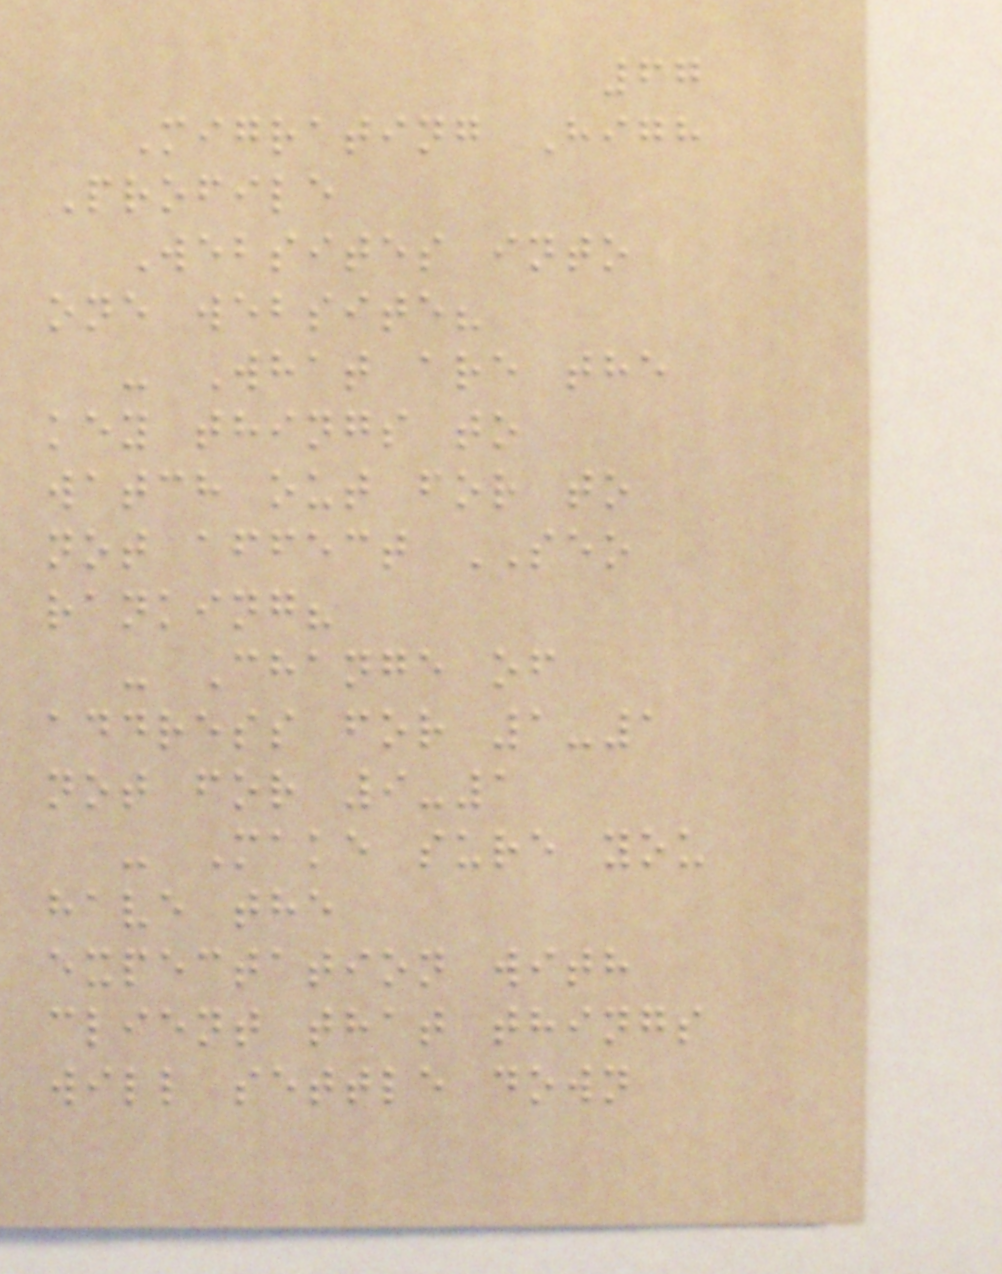67
Migrating High
Profile
Websites into
one website?
- What are the
key things to
watch out for to
not affect SEO
ranking?
- Change of
address for 1-1
not for 9-1
- Make sure you
have the
expectation with
client that things
will settle down
